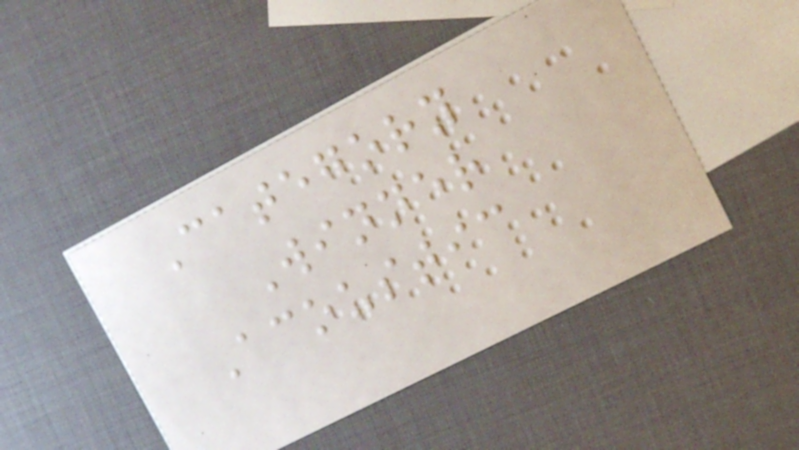Category
Winner
Acoustic
